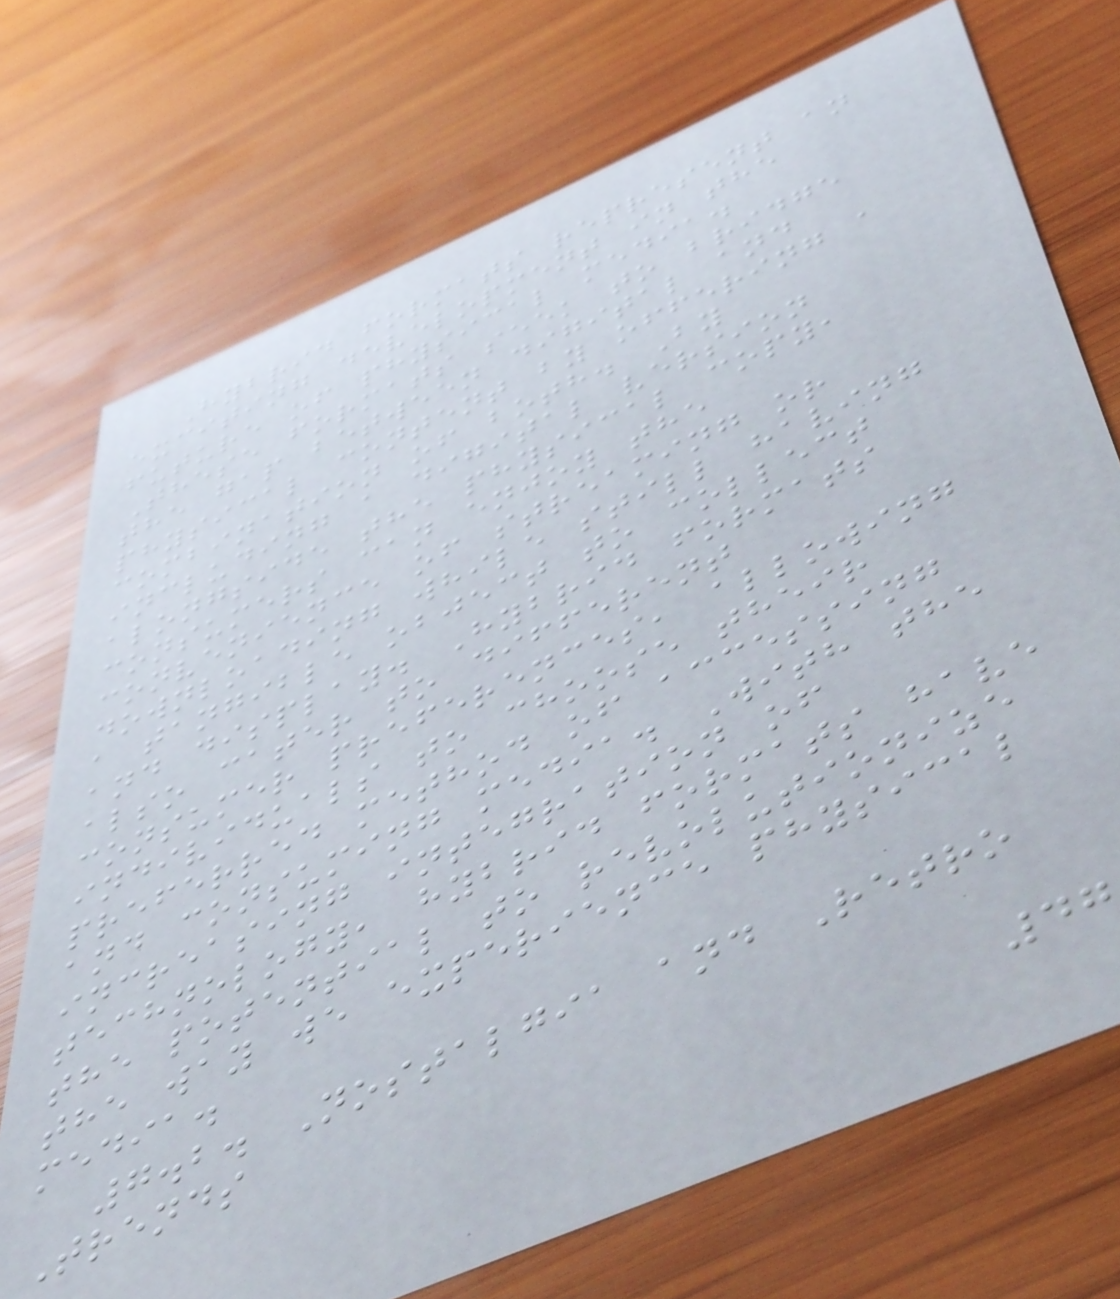Hybrid formats represent an
exciting development in the
future of physical media.
These formats seek to bridge
the gap between digital and
physical content by offering a
combination of both. By
including a digital version
alongside the physical copy,
consumers can enjoy the
convenience of streaming or
downloading while still having
a tangible object to collect
and display. Hybrid formats
also cater to different
consumer preferences, allowing
individuals to choose their
preferred method of accessing
and consuming media. With the
increasing integration of
technology, hybrid formats have
the potential to revolutionize
the way we experience physical
media.
7.2. Nostalgia and Retro
Trends
47
